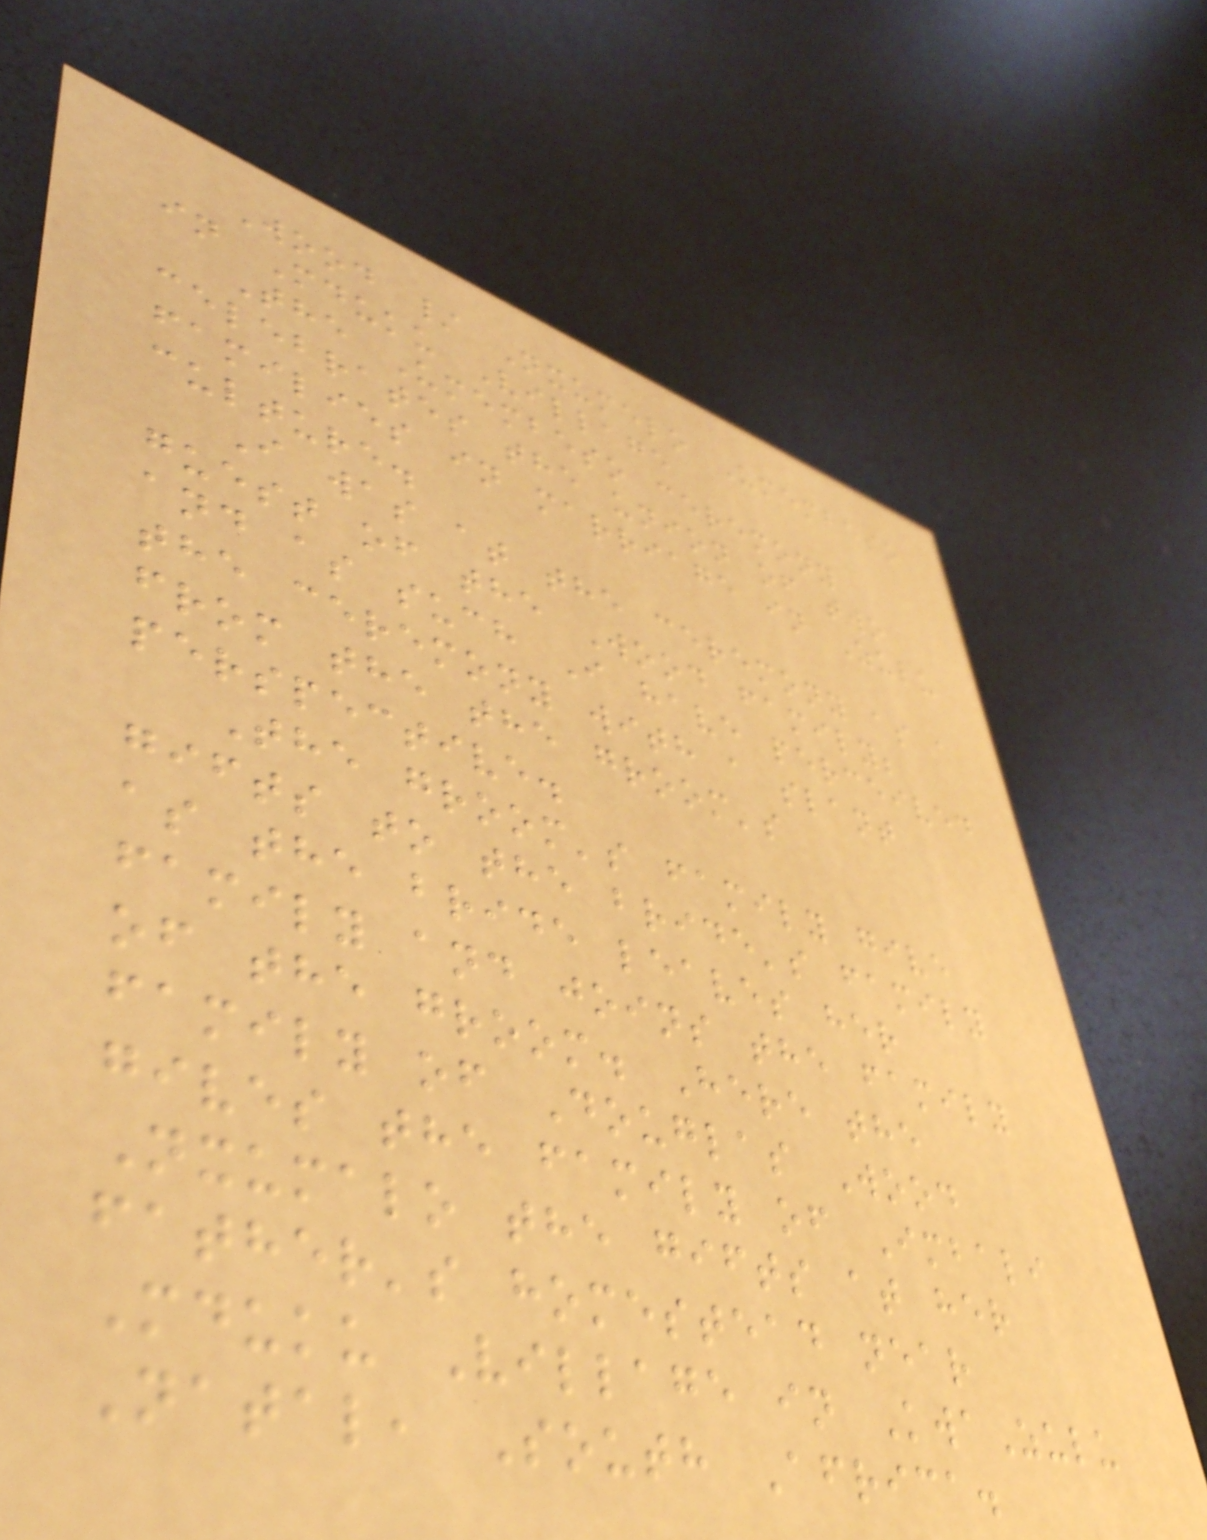Wood / Nxumelo Umembeso
in Mduku Village
The Umembeso ceremony
celebrates the union of two
families in marriage in Zulu
culture.
I was at the ceremony as a
guest of the Wood family;
and as such I have perceived
the ceremony with a slant
from the the groom's
perspective.
The groom's family give
gifts to the bride's family
as the bride leaves her
family and joins the family
of the groom. Here the
family of Douglas Wood
gives the family of Imbali
Nxumalo the gifts at her
father's homestead near
Mduku Village in KwaZulu
Natal, South Africa.
